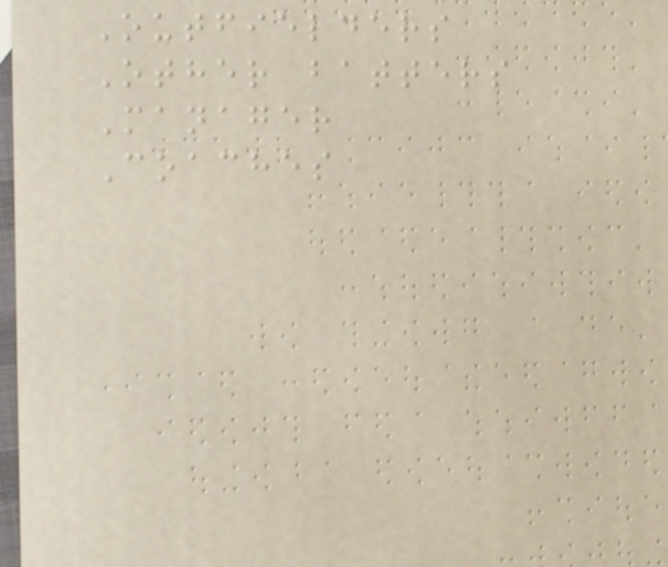Outfielders
Other batters
Manager
Coaches
